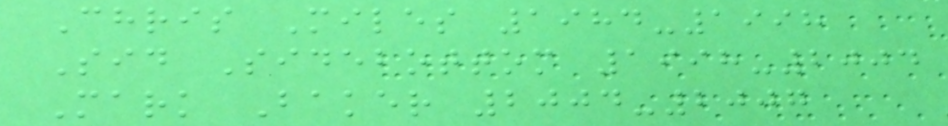Chris Miles 1984-1998
Sid Sidebottom 1998-2004
Mark Baker 2004-2007
